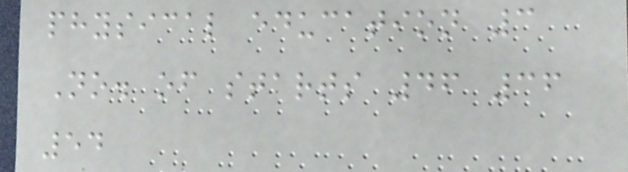physical education 3
No. of starts 46 36
54
